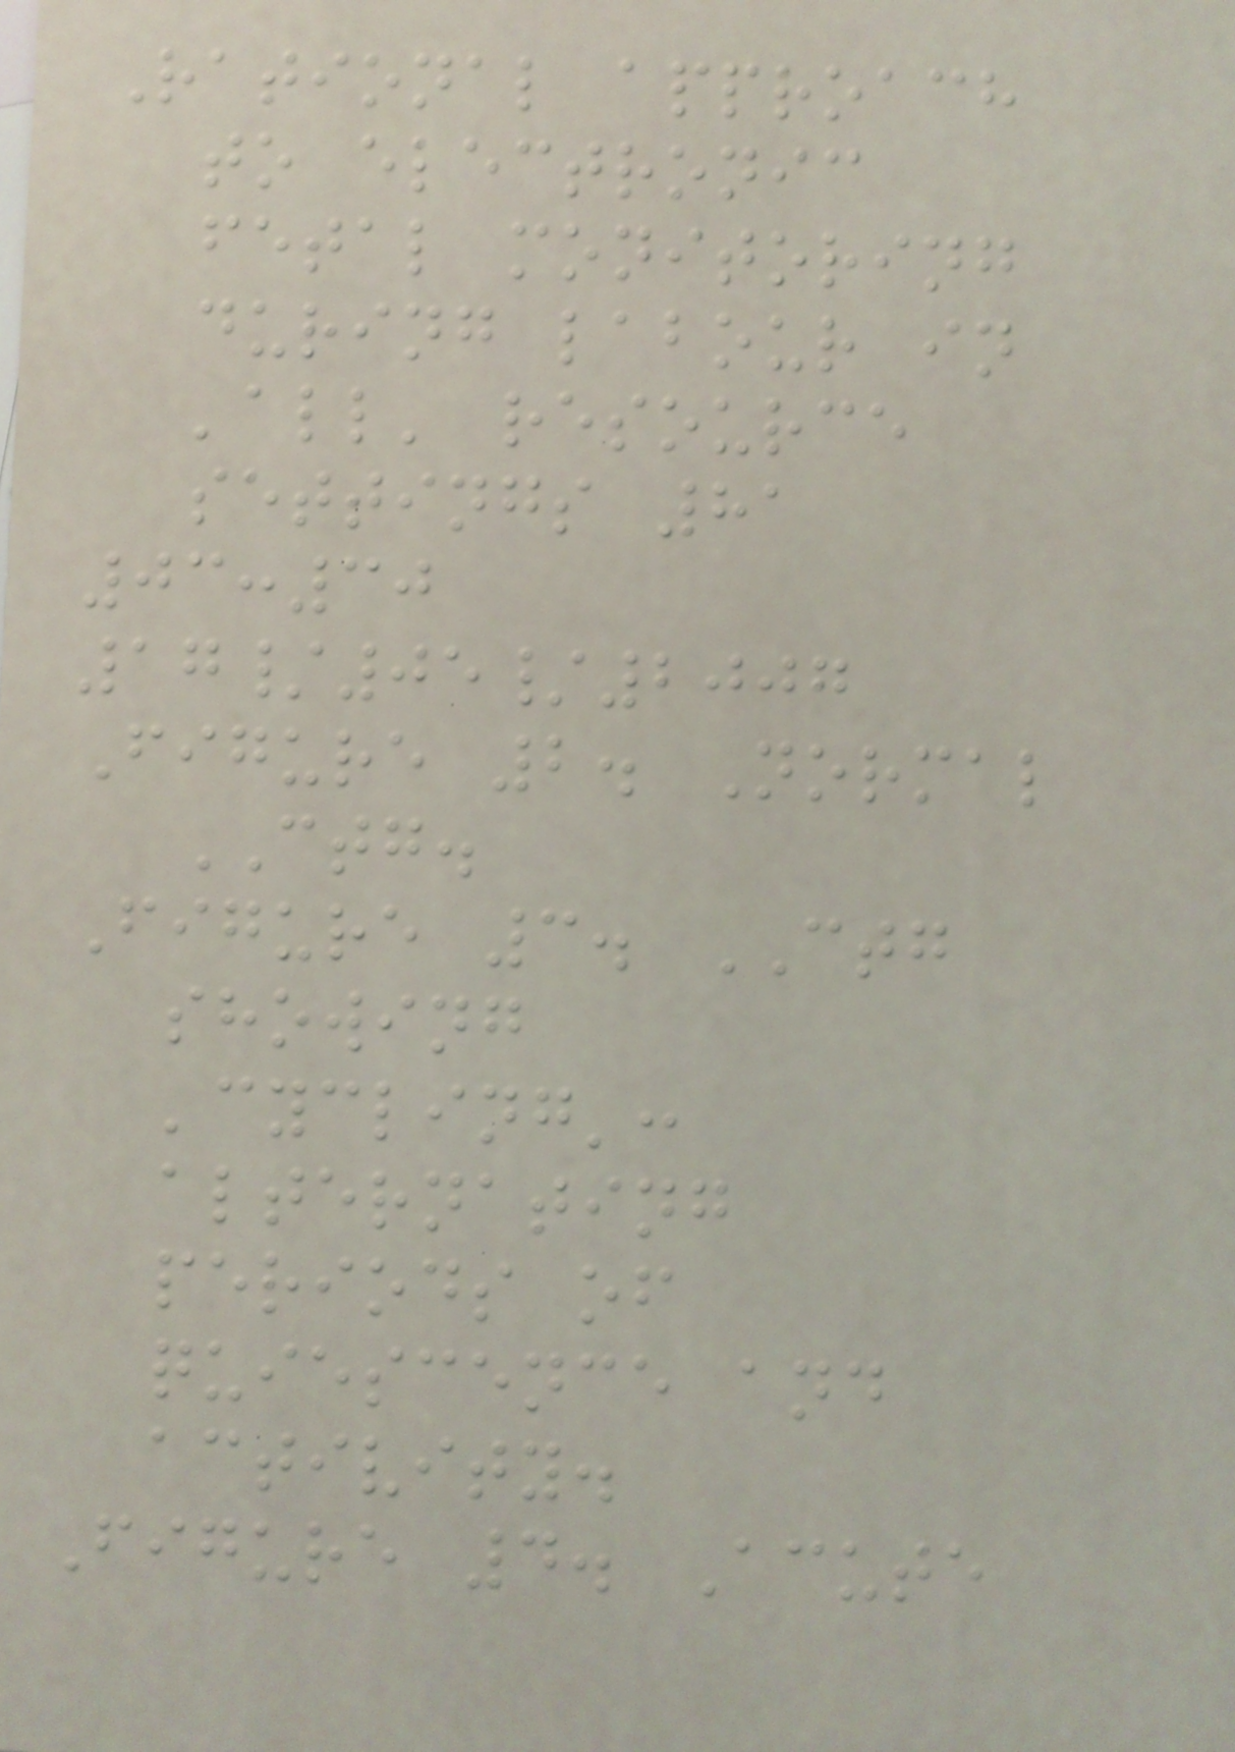Rational approach
to electronic
fetal monitoring
during labour in
'all' resource
settings 81
03:30
17/05/2007
Figure 2. Normal
CTG.
Figure 3. CTG
showing
'cycling':
alternating
periods of
quiescence and
activity.
Figure 4. Acute
